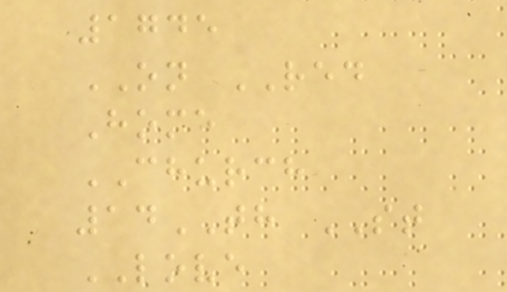1745
ON RED
Home
CHURCH
14TH ST
LOVE
